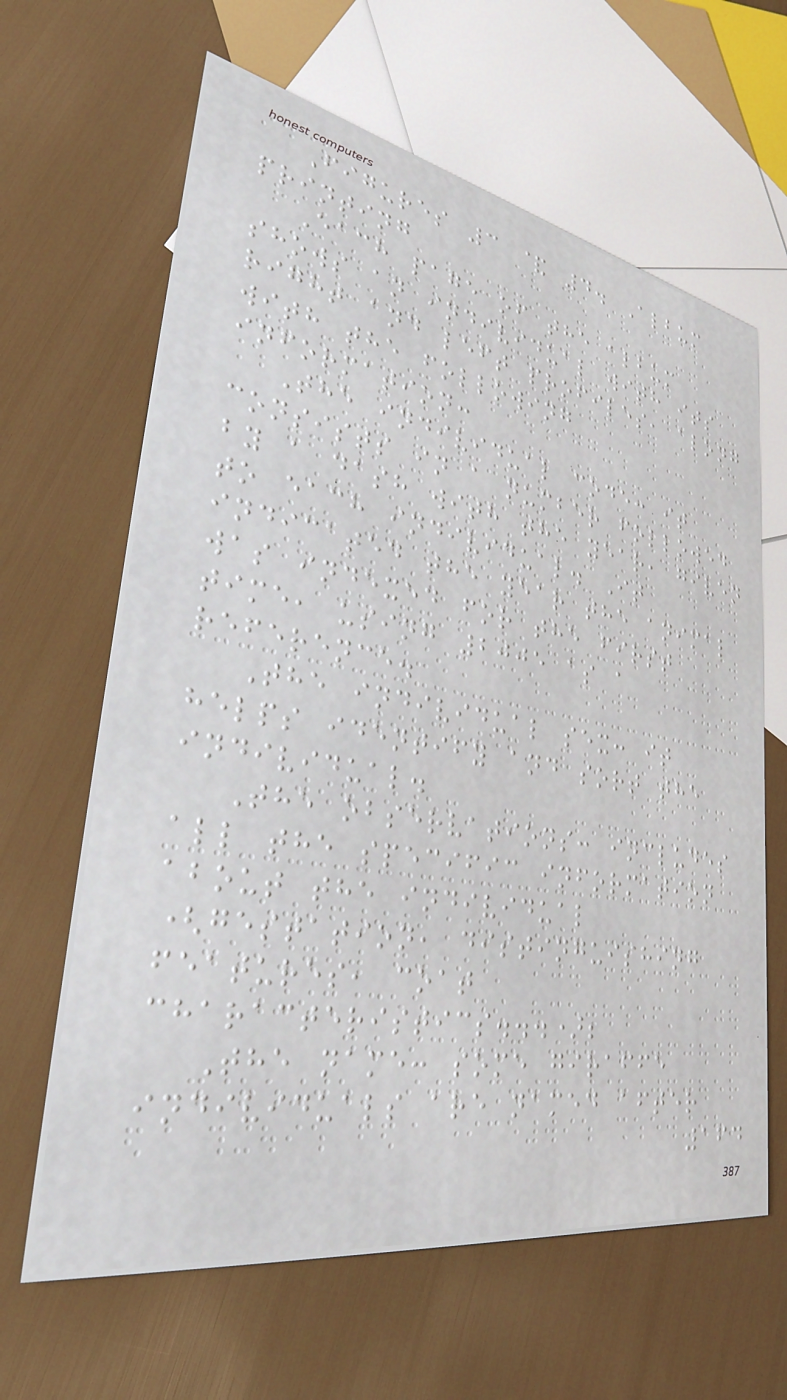Figures 3 & 4. Album
printing
Each page of the album
shows an individual with its
right and left profiles, along
with the following
information:
The individual code: it
consists in a number followed
by a dash with the year, given
to each individual. It
indicated the year the animal
was indexed for the first
time, using 2005 as a
reference.
The individual sex: it
helps identify and sort the
individual.
The observations: includes
all the specific information
about the individual
(gestation, distinguishing
features, coat
characteristics...);
The name: some giraffe
individuals are named after
164
